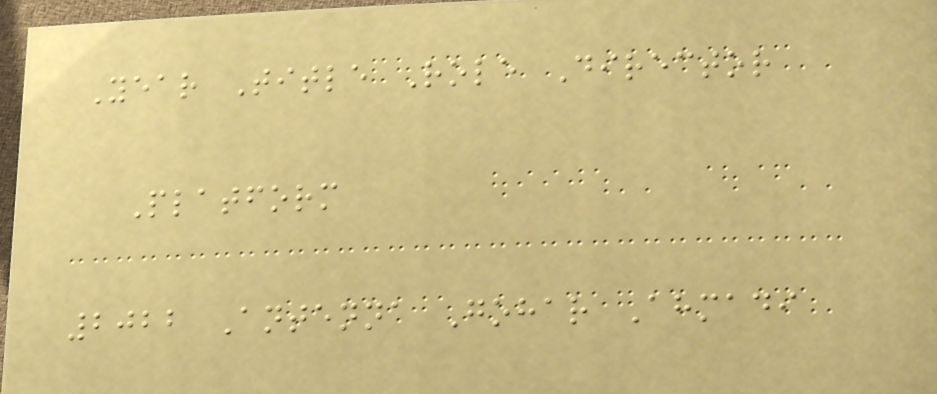Year Title Role Director
Platform
2022 Antenna Gohar Ahmadi
